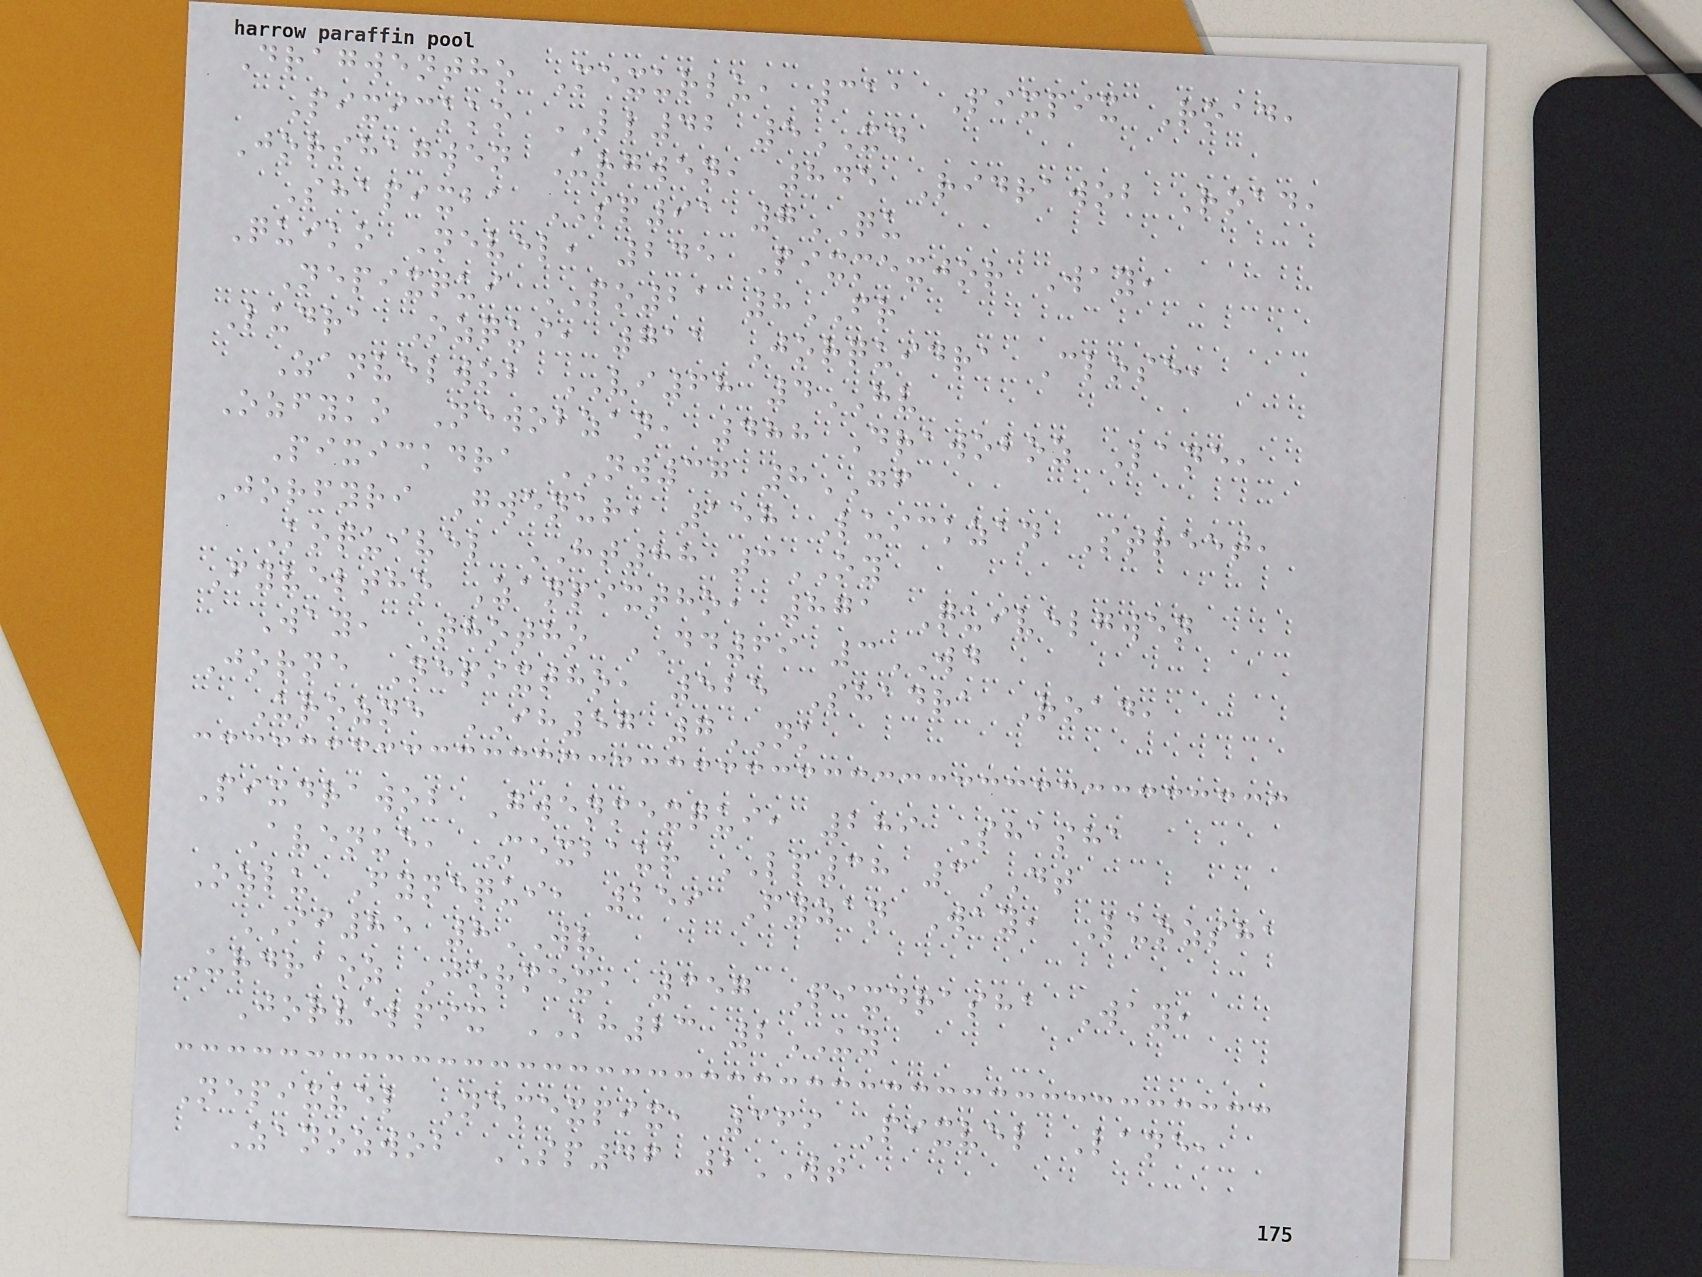Dragwentho Mexurlu, 311 Pixpix Road,
Pixickko LL42 5XD
Jorshagwen Urgwen, 845 Ridrawob Road,
Shapixba SP91 7QU
Quiko Nevel, 245 Pixmexjor Way,
Nepixqui PO21 8FR
Ludra Ozqui, 711 Jorquidra Close,
Zanvelwob VI68 4HV
Ozfyko Newobzan, 488 Drawoboz Lane,
Pixickdra NW37 8GF
Jorfyri Gwenur, 158 Luickzan Street,
Koquivel HT88 3OY
Fyveltho Zanpixtho, 871 Quivelgwen
Way, Thotho DD69 3WD
Jorne Nepixtho, 525 Shadra Road,
Urozne IH57 7NK
Pixdrawob Gwenmexqui, 289 Shasha
Avenue, Mexbaur LP38 3DT
Ozlu Fynequi, 259 Fyzan Way, Luozsha
II85 8WV
Urdraoz Jormex, 357 Pixdrasha Way,
Jorvelpix KH23 2UY
Nepixvel Nemexpix, 369 Pixvel Lane,
Zanozwob SP46 2WT
